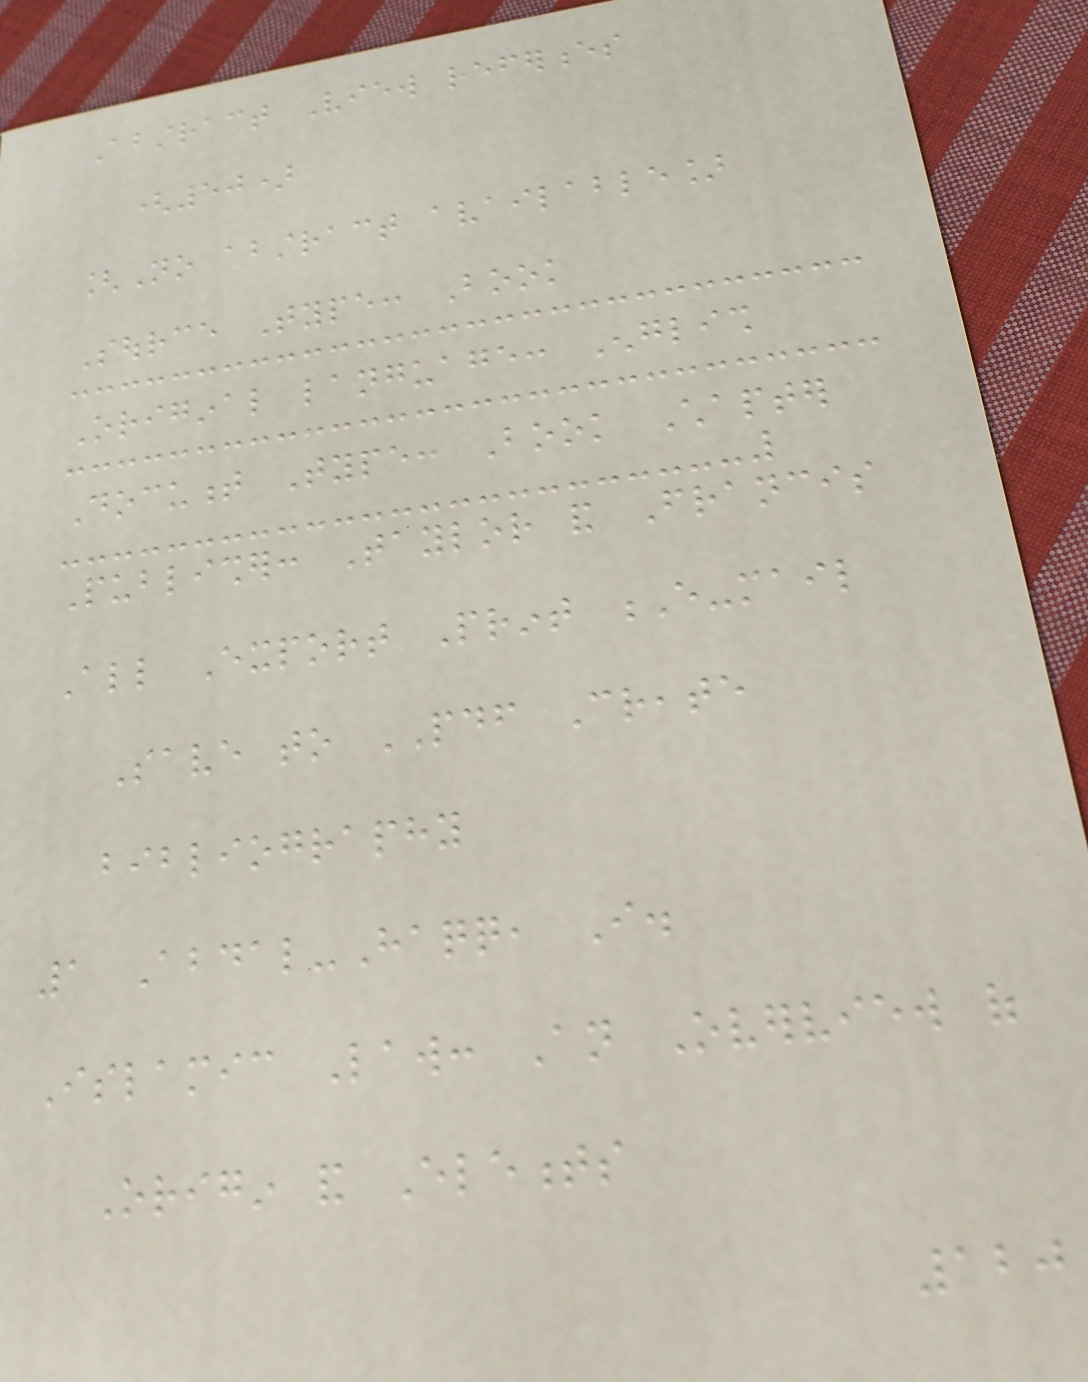Abstract View references
(50)
[No abstract available]
Source Type: Book
Original language: English
Document Type: Book Chapter
Publisher: Taylor and Francis
All Export Print E-mail
Save to PDF Create
bibliography
1 Abdal-Haqq, I.
Islamic Law: An Overview of
Origin and Elements
120
